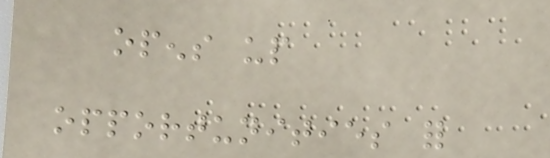opens up
opportunities for
